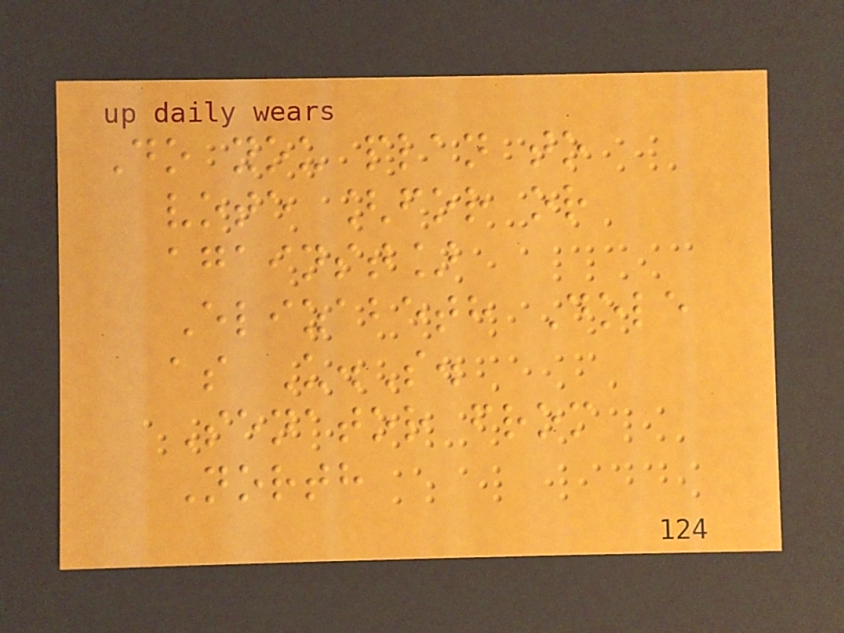Do you plan to
vote [for or
against]
Elizabeth Dole
as U.S.
Senator from
North
